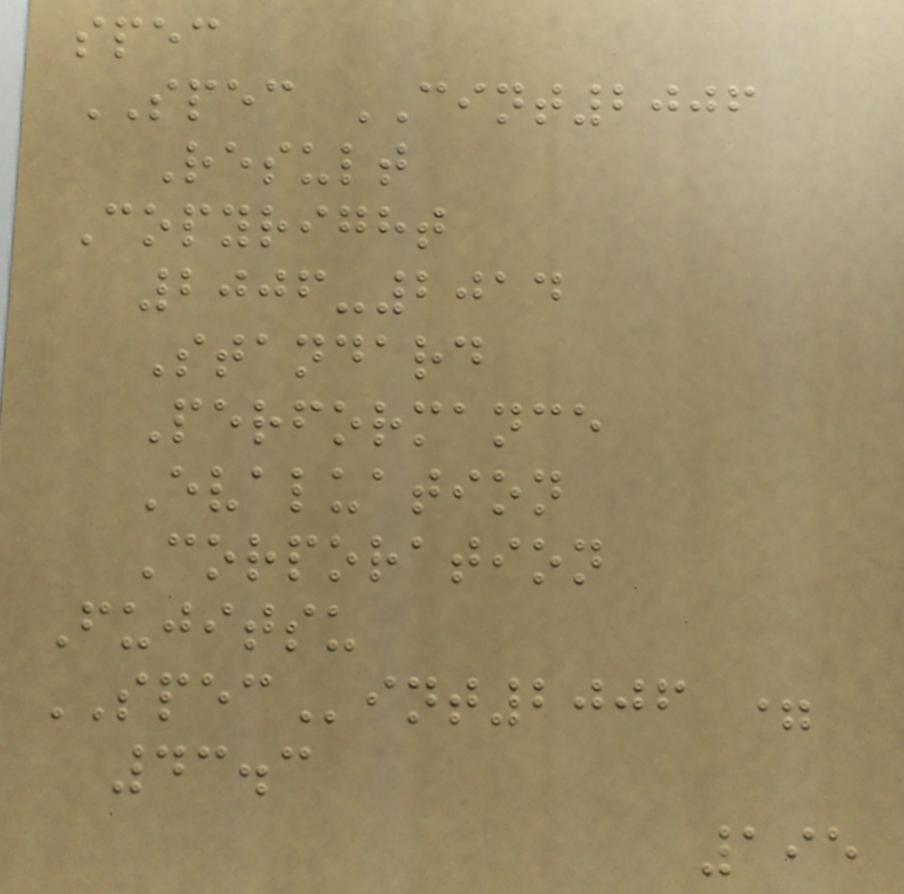spec
SPEC CINT2006
Result
Copyright
2006-2014
Standard
Performance
Evaluation
Corporation
Fujitsu
SPECint2006 =
43.3
195
